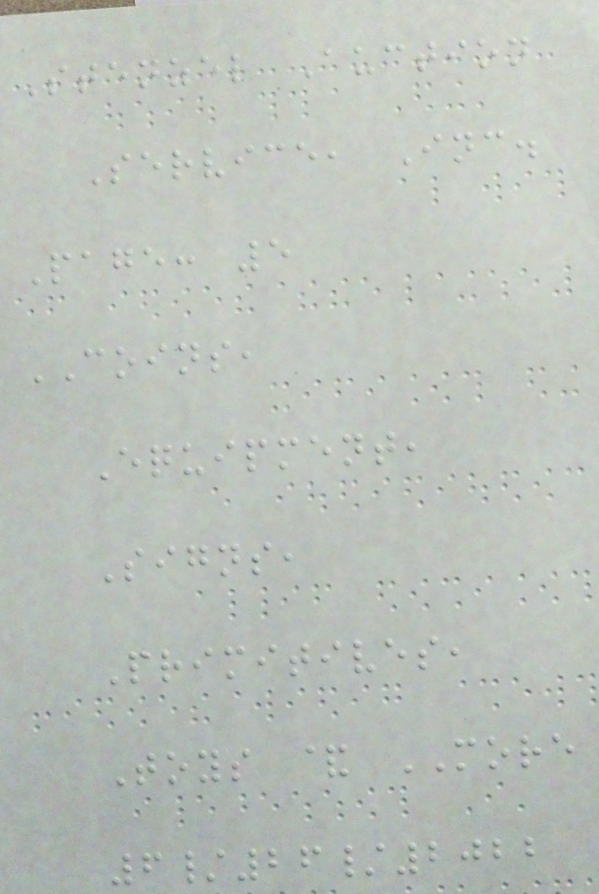Stenzel Auction
Service, Inc.
Page: 5
COINS,
Equipment,
Signs,
Primitives,
Toys & MORE
6/26/2022
